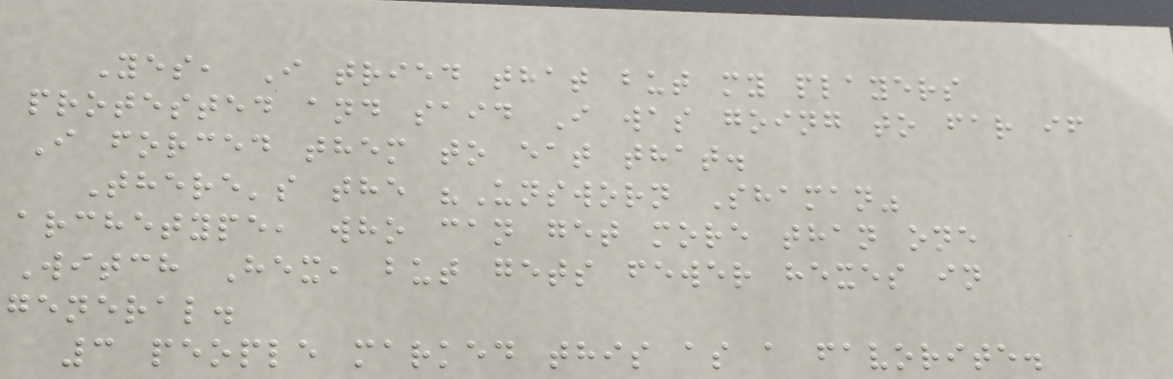Yes, I tried that but my players
protested and said I was going to far if
I forced them to eat that.
There's the "Unsworn Shaman"
archetype, who can get more than one
Witch Hex, but gets fewer hexes in
general.
3 people marked this as a favorite.
